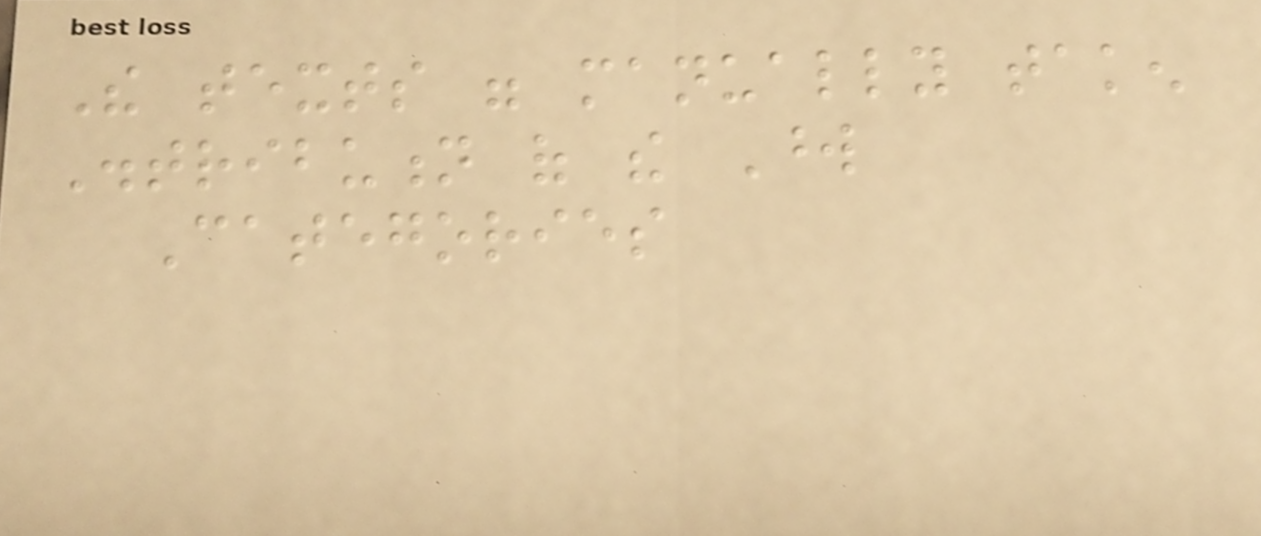The texts were manually taken
Distribution of the Word
Categories
